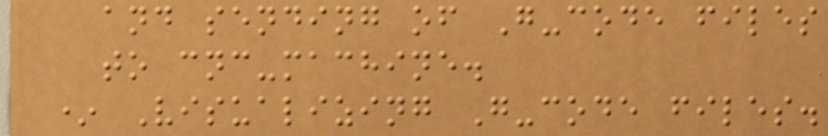and sending of G-code files
to cnc-machine.
* Visualizing G-code files.
